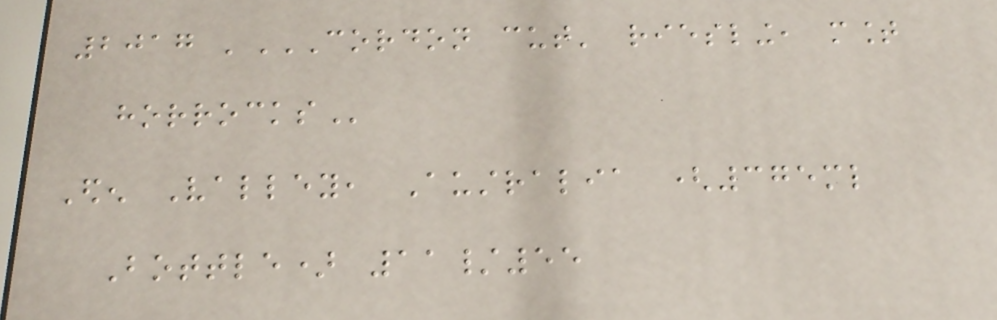2017 'CORDON CUT' RIESLING, MOUNT
HORROCKS
Eden Valley, Australia (375ml
Bottle) 11/55
